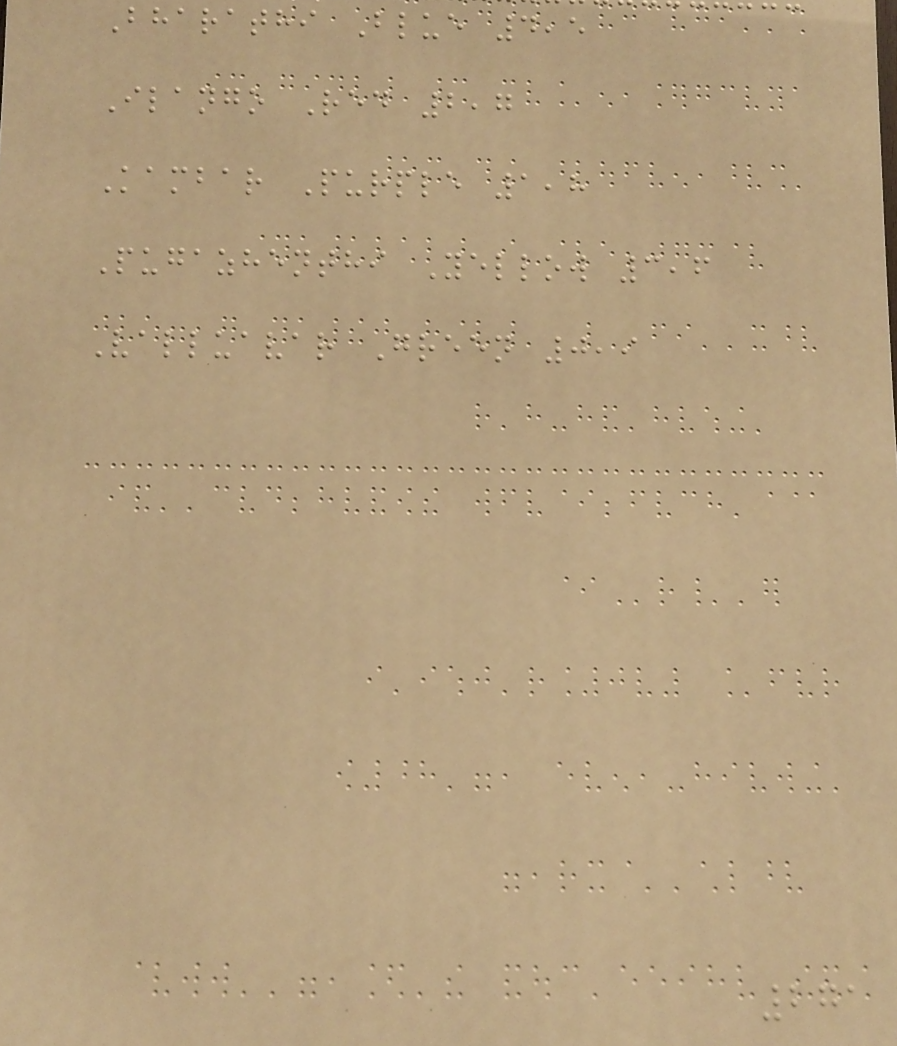Bharathi Blue 4,5
Ilango Red 2,7
Kambar Purple 1,8
Pugazhenthi Yellow 3,6
Valluavar Green 0,9
271
